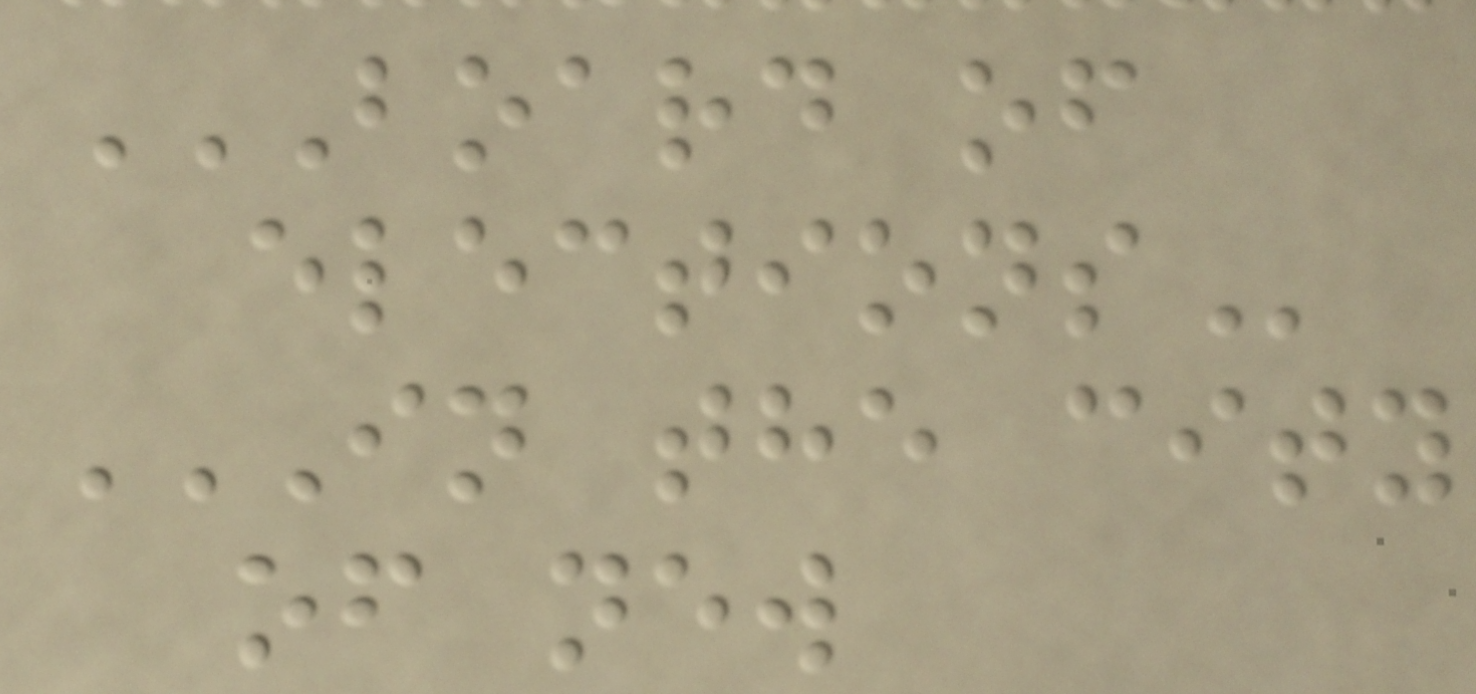BOARD OF
ELECTIONS
IN THE CITY
OF NEW
